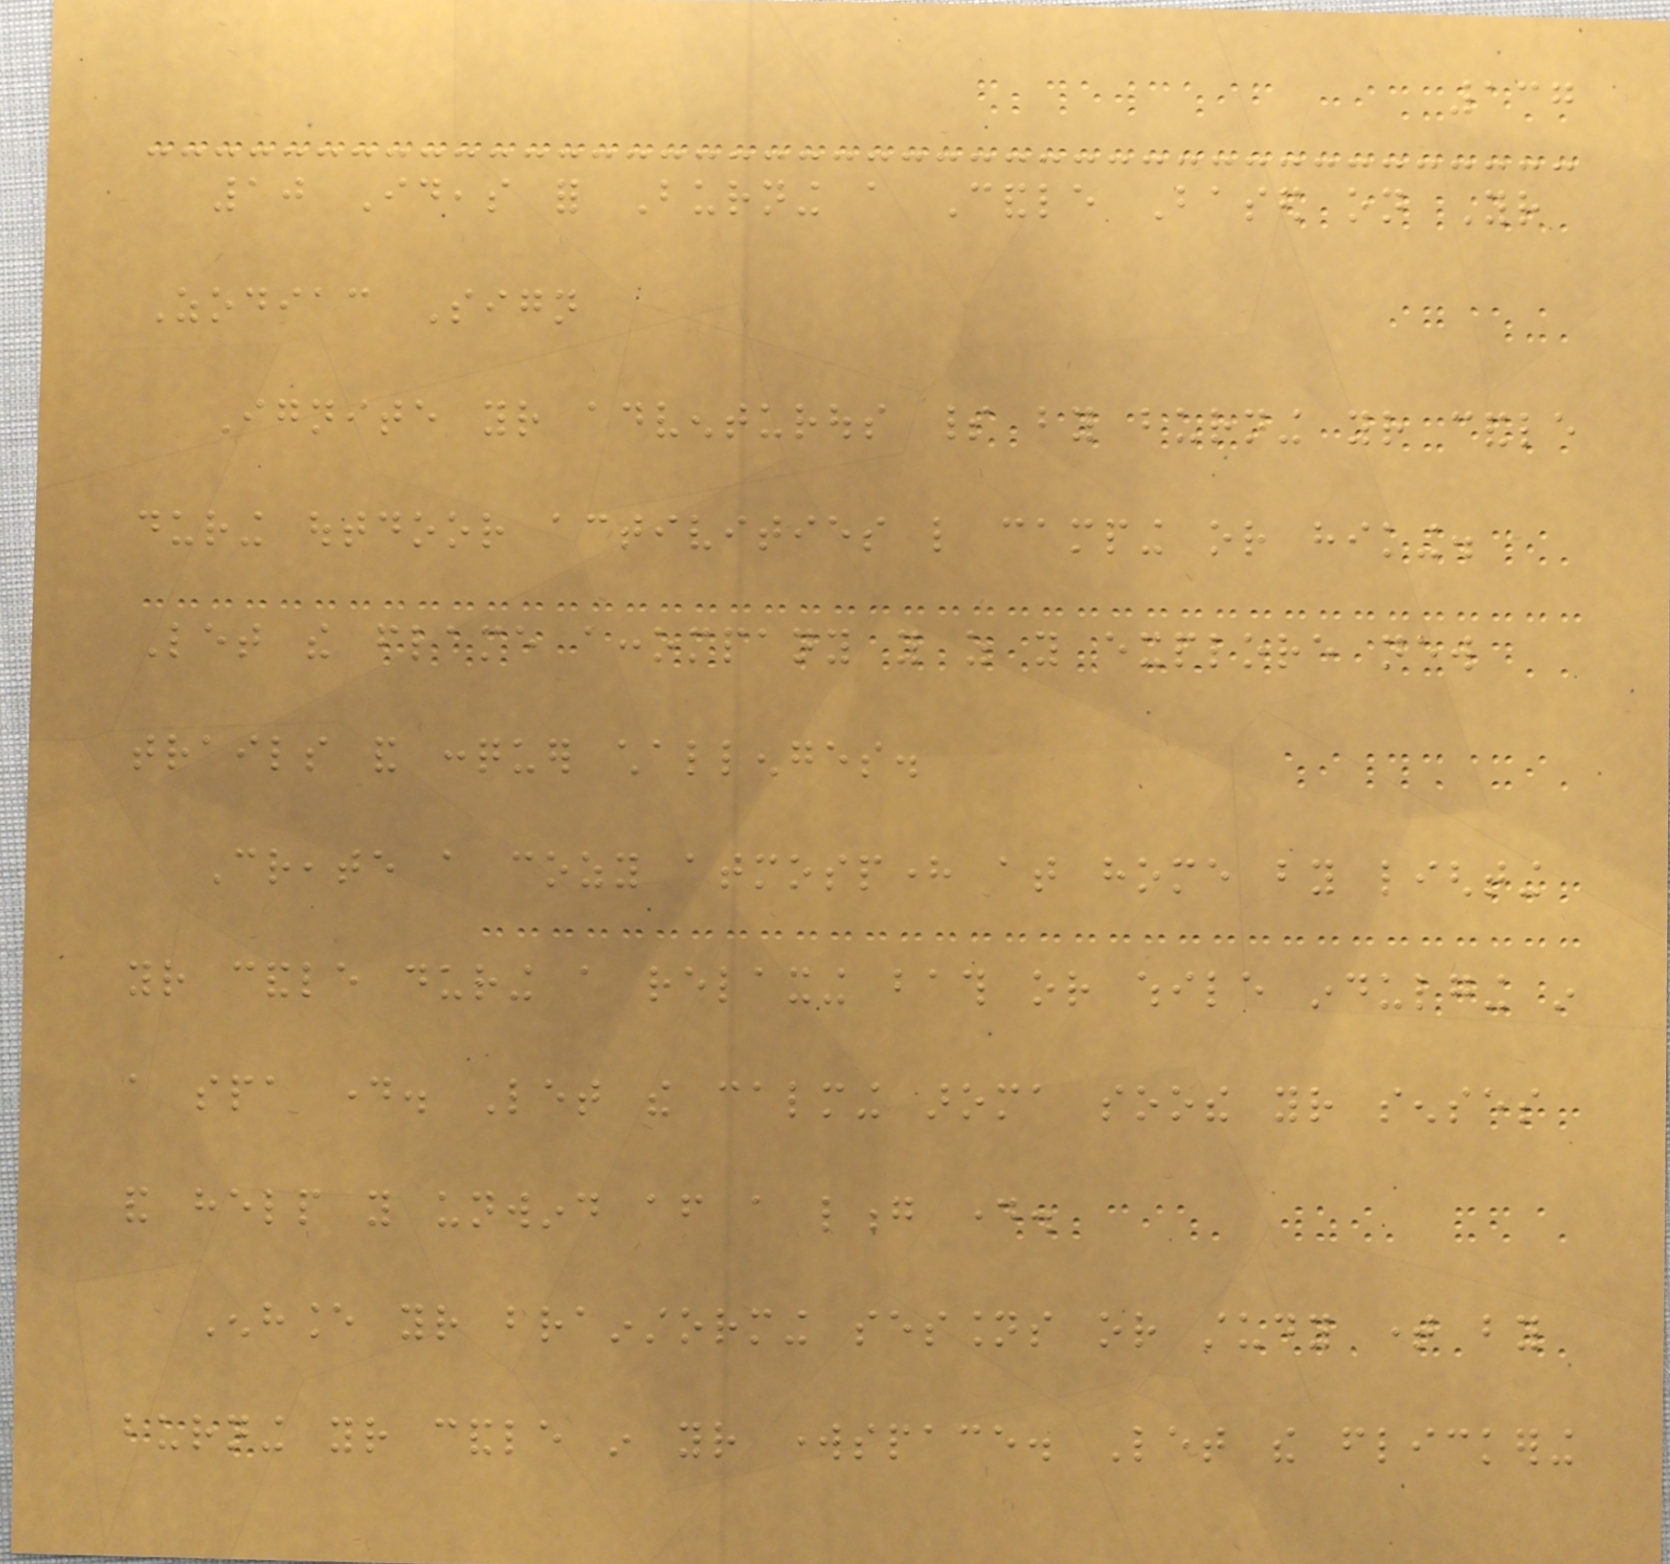137
10 Ideas for Burning a Candle Based on Your
Zodiac Sign
Ignite your adventurous spirit by burning your candle
during outdoor activities like camping or hiking.
Let the flame accompany you as you explore new
trails and conquer challenges.
Create a cozy atmosphere at home by lighting
your candle during a relaxing bath or while indulging in
a spa day. Let the calming aroma soothe your senses
and help you unwind after a long day.
Enhance your brainstorming sessions or study time by
burning your candle in your workspace. Let the flickering
